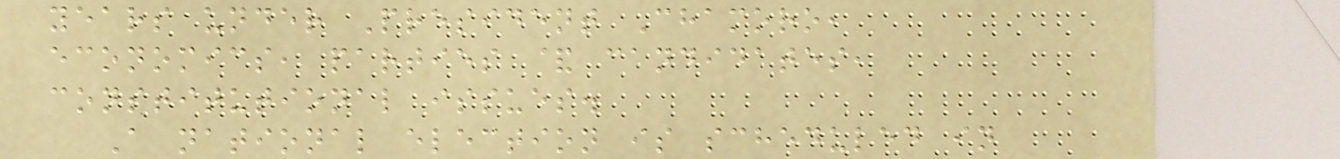years under President Chamoro,
economics, parties & candidates,
constitutional issues.
A national election is scheduled in
